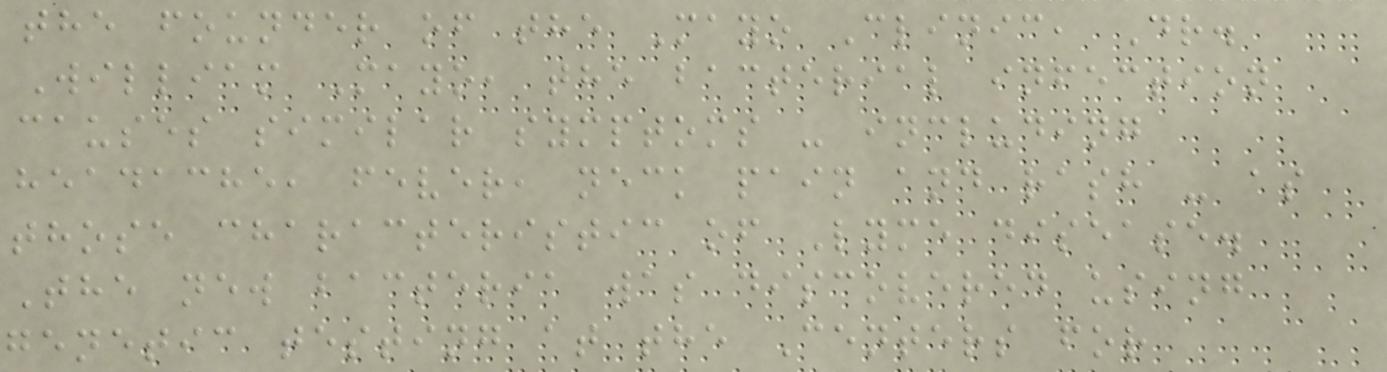the founder of the Mayo Clinic, Dr.
William Mayo, the bacterial infection
causes similar symptoms - including
headache, fever, neck pain and rash - as
those characteristic of Lyme disease.
The new bacteria was discovered using
genetic testing at the Centers for
